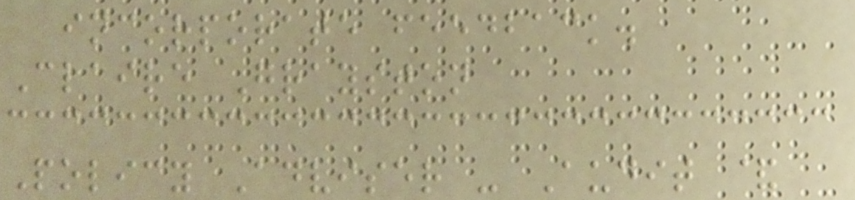incorporate feedback.
Claire Grayston
Policy Adviser - Audit &
